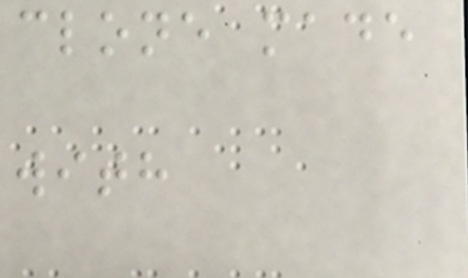clone made
with
